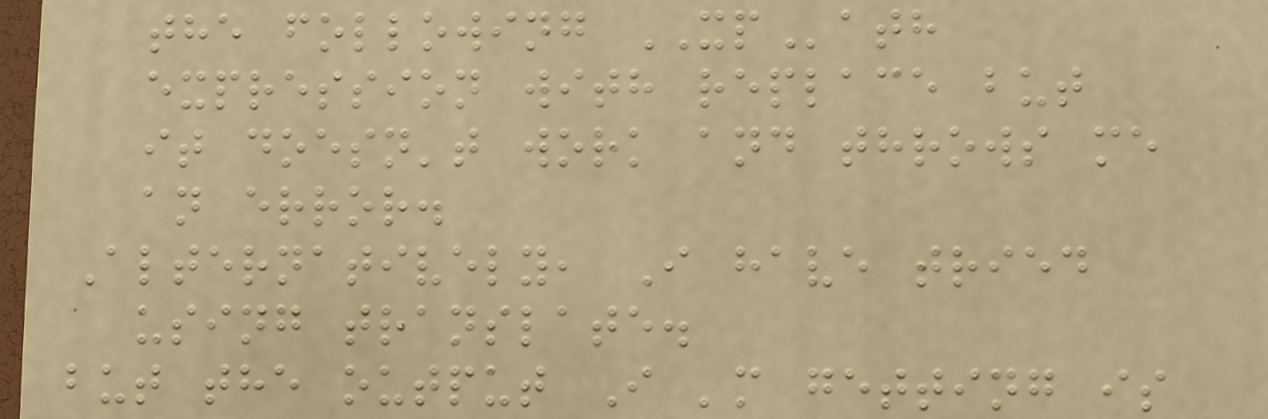the following XPath
expression with replace but
it doesn't work and throws me
an error.
Alternatively, I have tried
using translate.
but the output I 'm getting is
